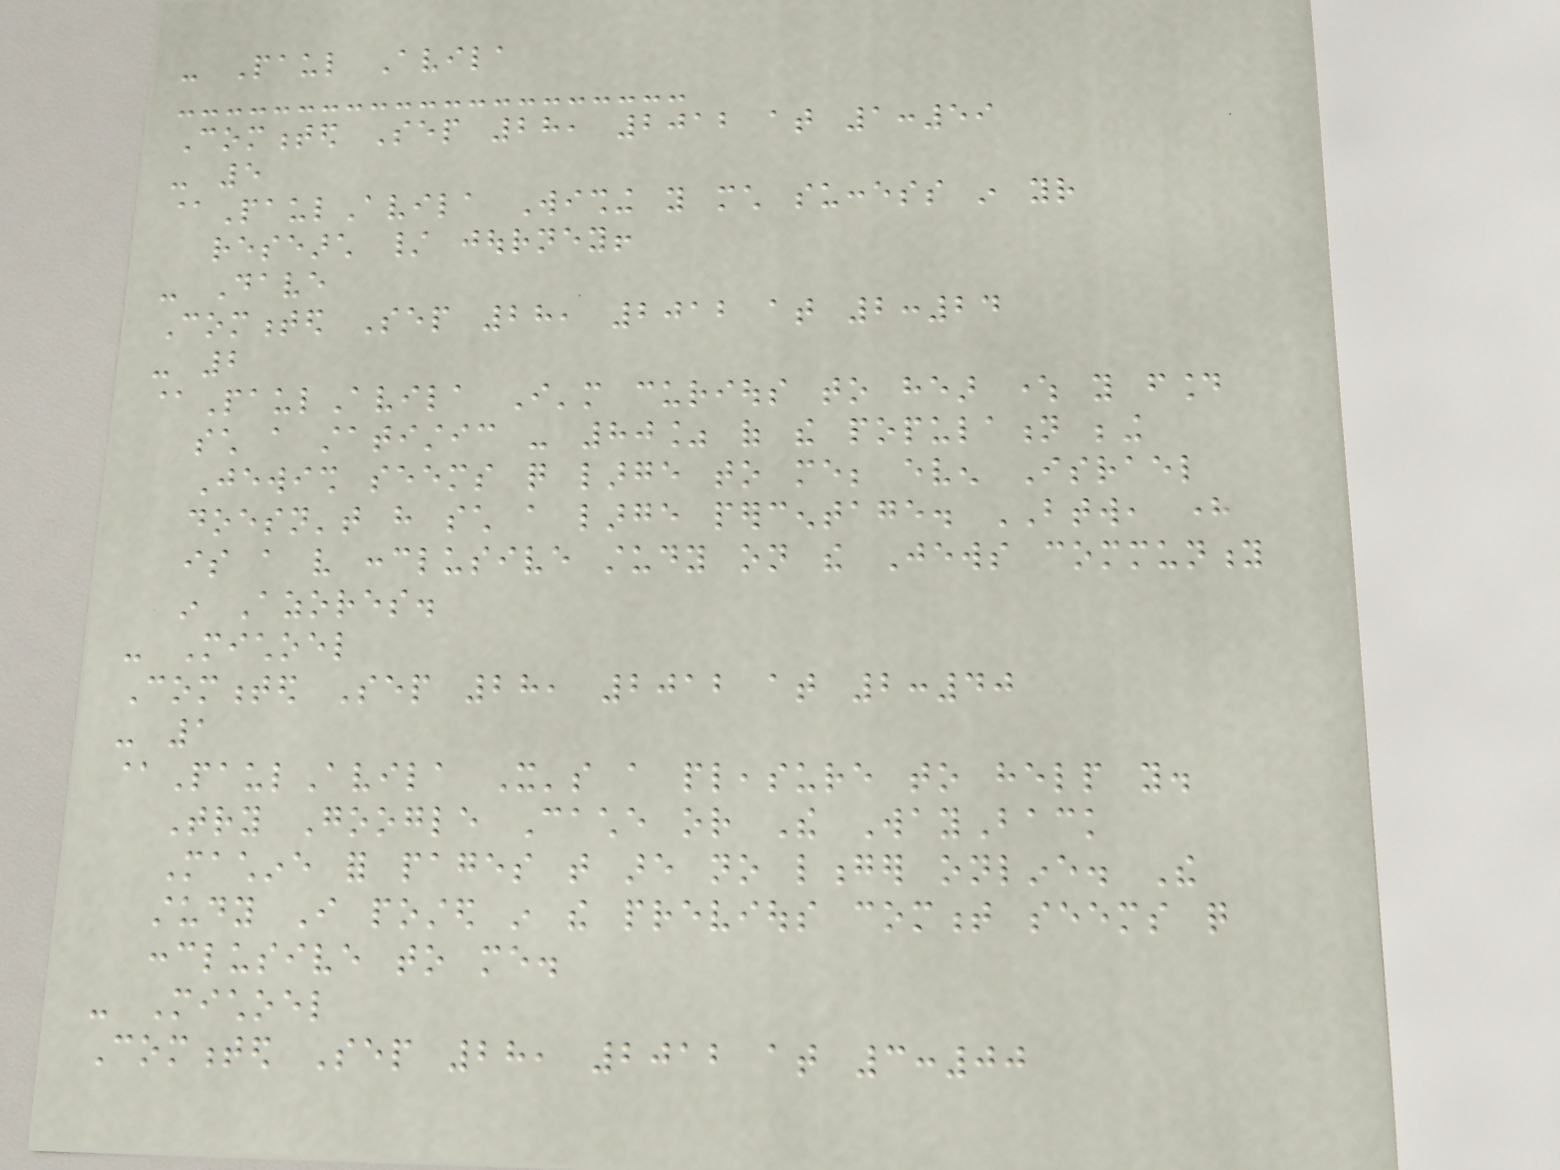- Paul Avila
Commented Sep 28, 2012 at 1:59
- 5
@PaulAvila Wishing you much success in your
research / journey!
- Dave
Commented Sep 28, 2012 at 2:24
- 2
@PaulAvila I'm curious to hear where you found
such a statistic - 80% of the population being
Jewish seems quite large to me; even Israel
doesn't have such a large percentage. BTW, here
is a very conclusive study on the Jews community
in Azores.
- Michoel
Commented Sep 28, 2012 at 2:40
- 1
@PaulAvila It's a pleasure to help you.
Try Google Cache or The WayBack
Machine for pages that are no longer online. The
study I posted in the previous comment seems quite
conclusive to me.
- Michoel
Commented Sep 28, 2012 at 3:00
